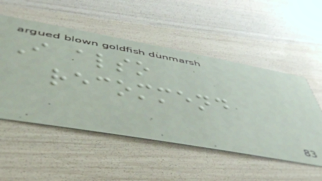I also
recommend
